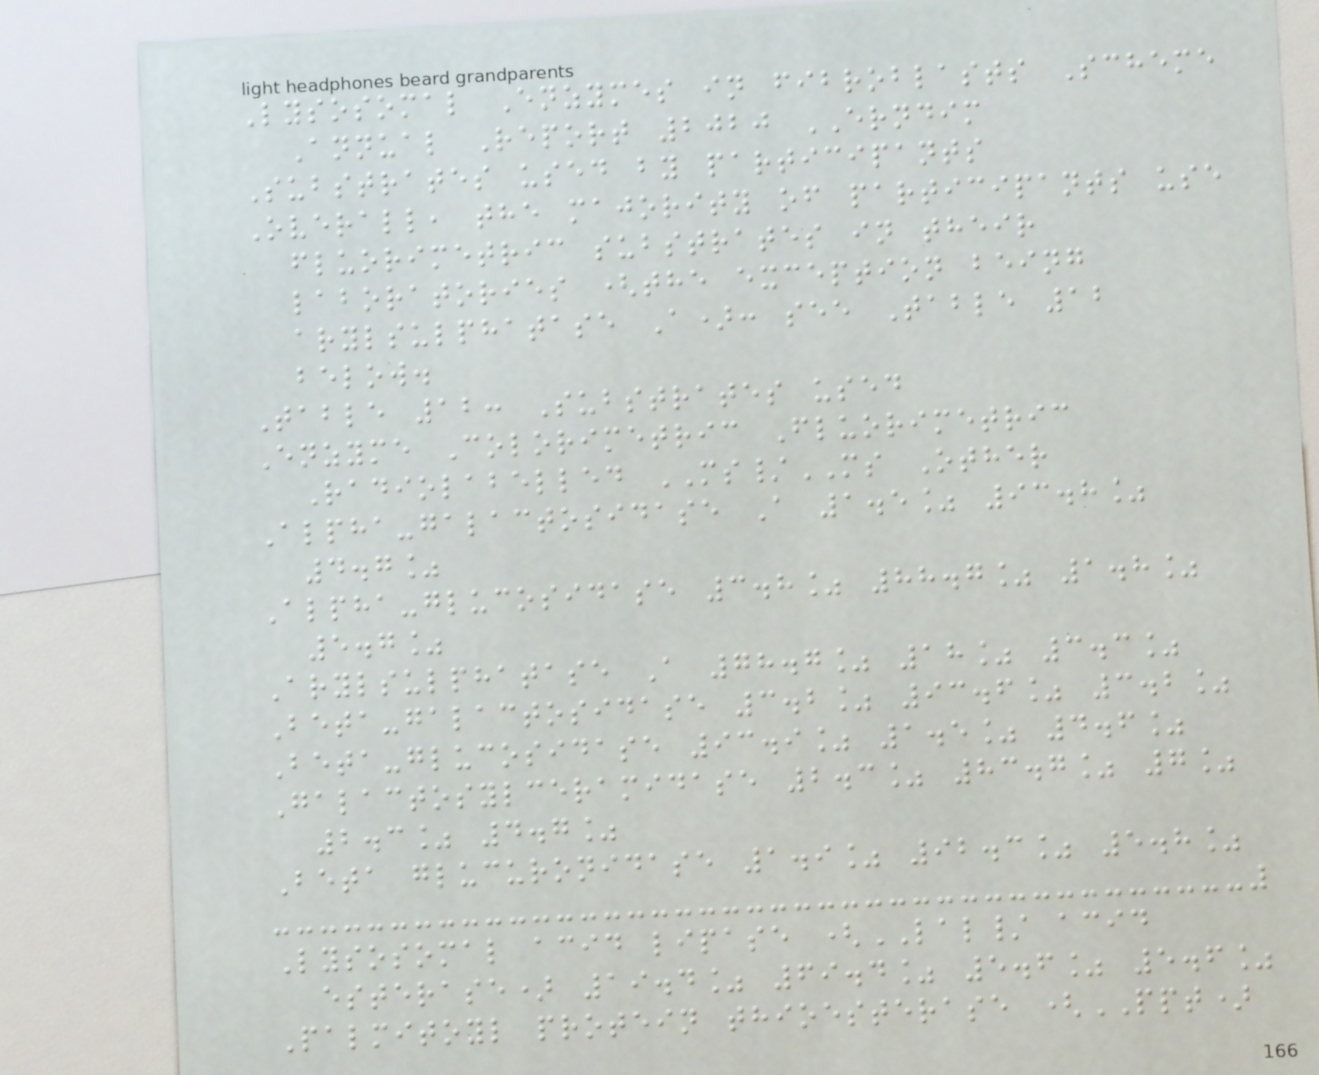Lysosomal Enzymes in fibroblasts Scheme
Annual Report 2020 ERNDIM
Substrates used by participants
Overall, the majority of participants use
fluorimetric substrates in their
laboratories (the exception being
arylsulphatase A): see Table 12
below.
Table 12: Substrates used
Enzyme Colorimetric Fluorimetric
Radiolabelled MS/MS Other
Alpha-galactosidase A 1.5% 93.8%
4.7%
Alpha-glucosidase 3.8% 88.7% 1.8%
5.7%
Arylsulphatase A 78.7% 18% 3.3%
Beta-galactosidase 3.2% 93.6% 3.2%
Beta-glucosidase 93.9% 1.5% 4.6%
Galactosylceramidase 2.3% 83.7% 7%
2.3% 4.7%
Beta glucuronidase 1.9% 92.3% 5.8%
Lysosomal acid lipase (LAL/ acid
esterase) 19.4% 69.4% 5.6% 5.6%
Palmitoyl protein thioesterase (PPT)
